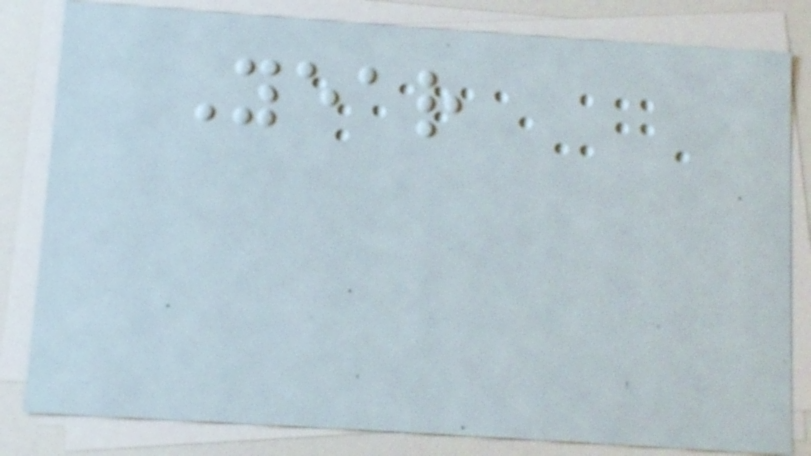Year
